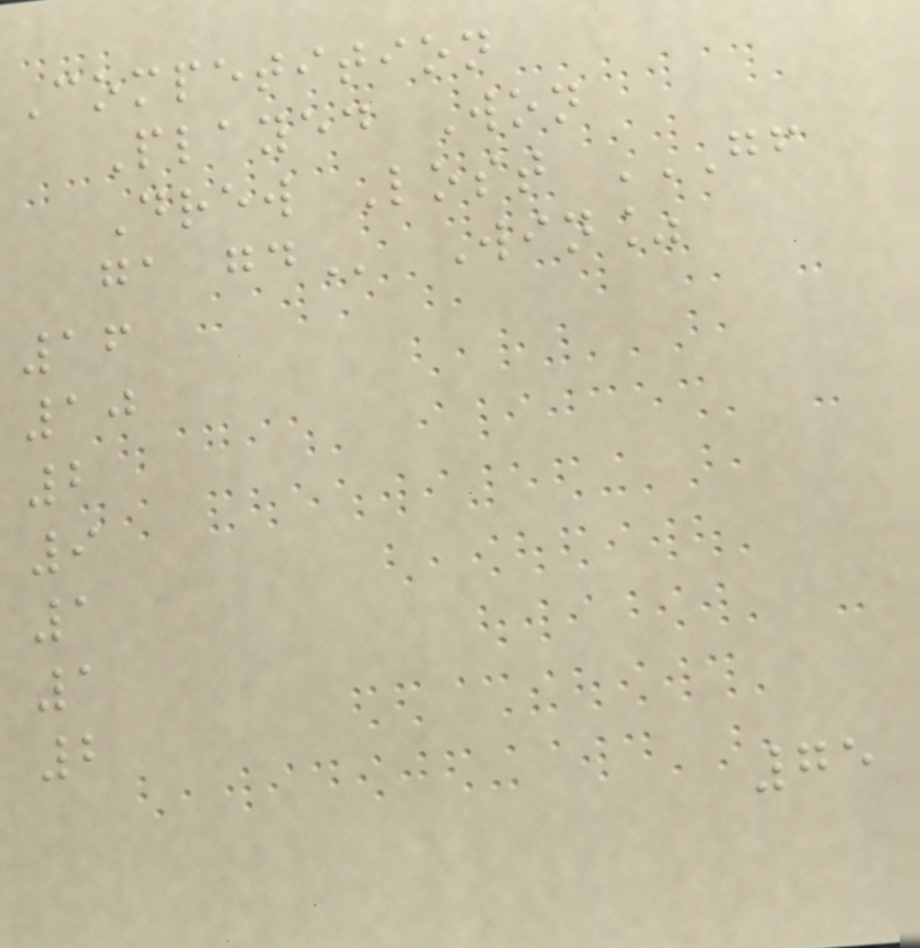Competition
Played Won
Drew Lost GF
GA GD Win%
16
10
2
9
1
1
2
75
